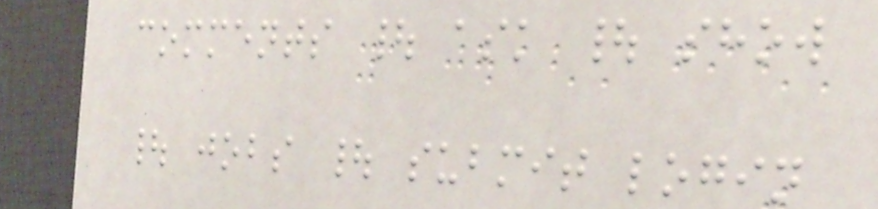comments | ask | show
| jobs | submit login
